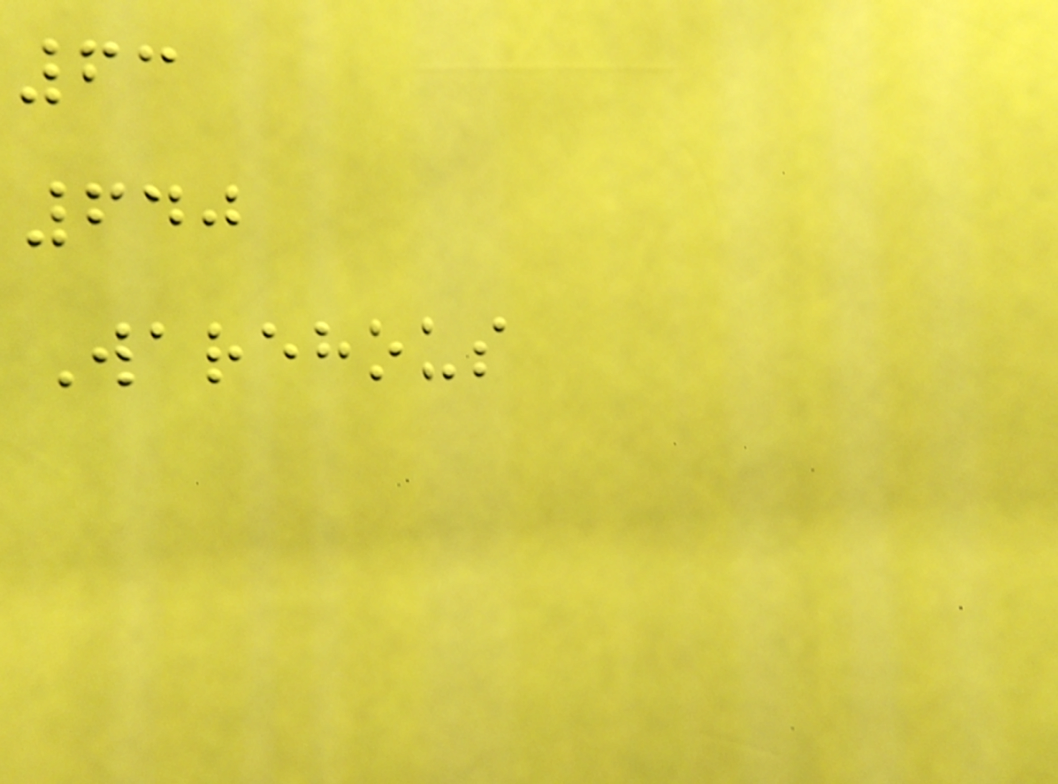63
640
Warehous
